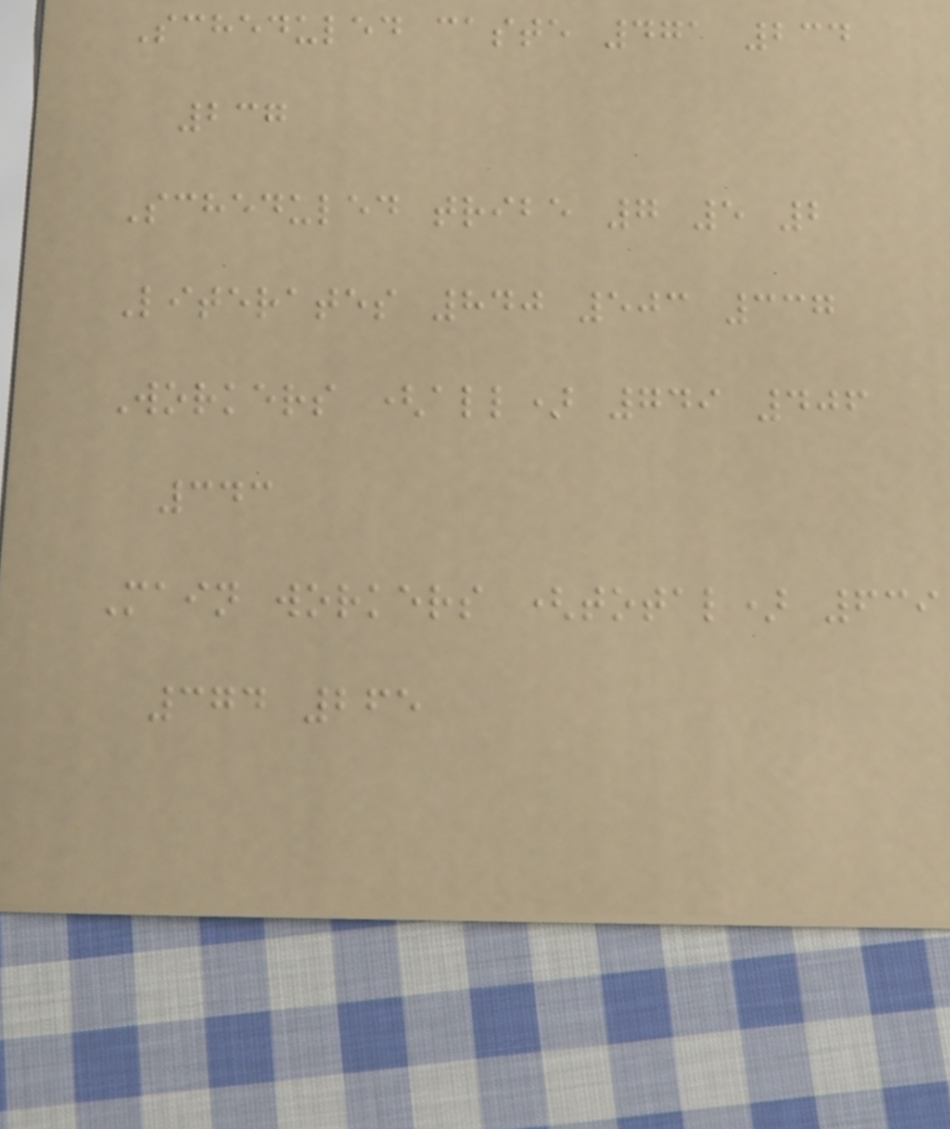Scheduled caste 471 234
237
Scheduled tribe 7 5 2
Literates 840 503 337
Workers (all) 749 406
343
Main workers (total) 639
374 265
